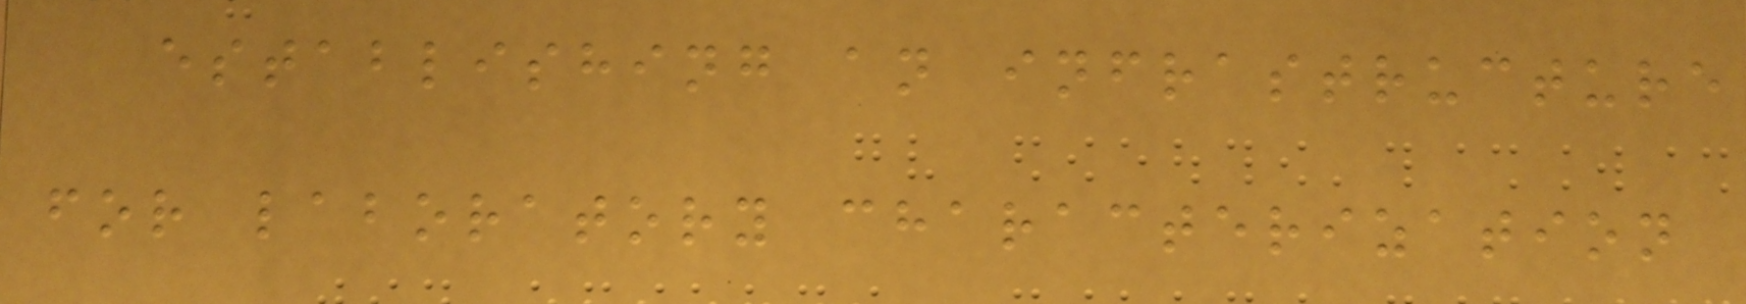establishing an infrastructure
for laboratory characterization
